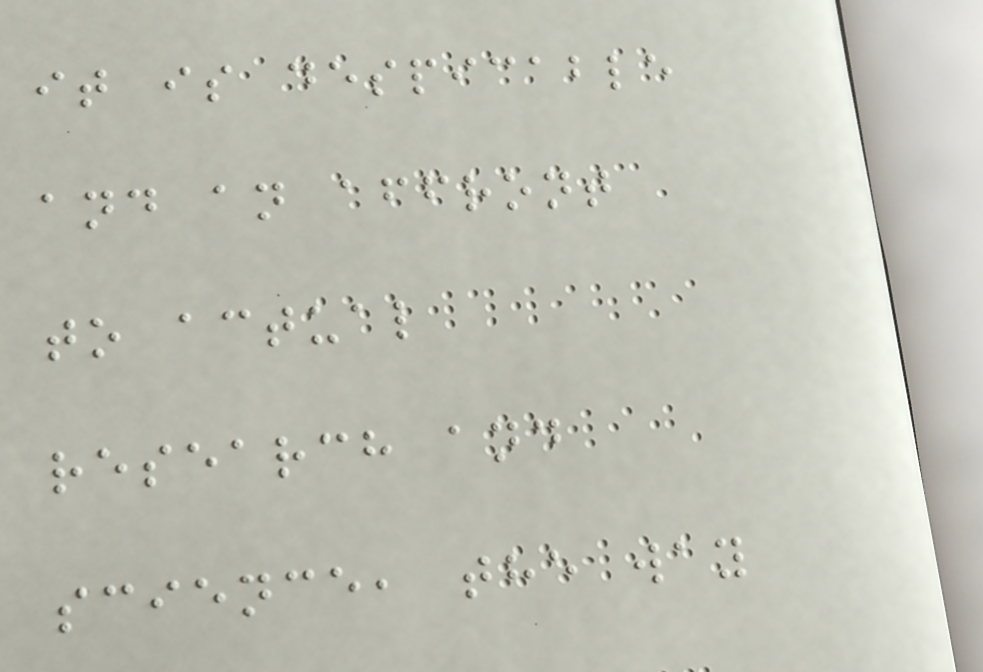it is despicable
and an affront
to actual
research and
science, the way
